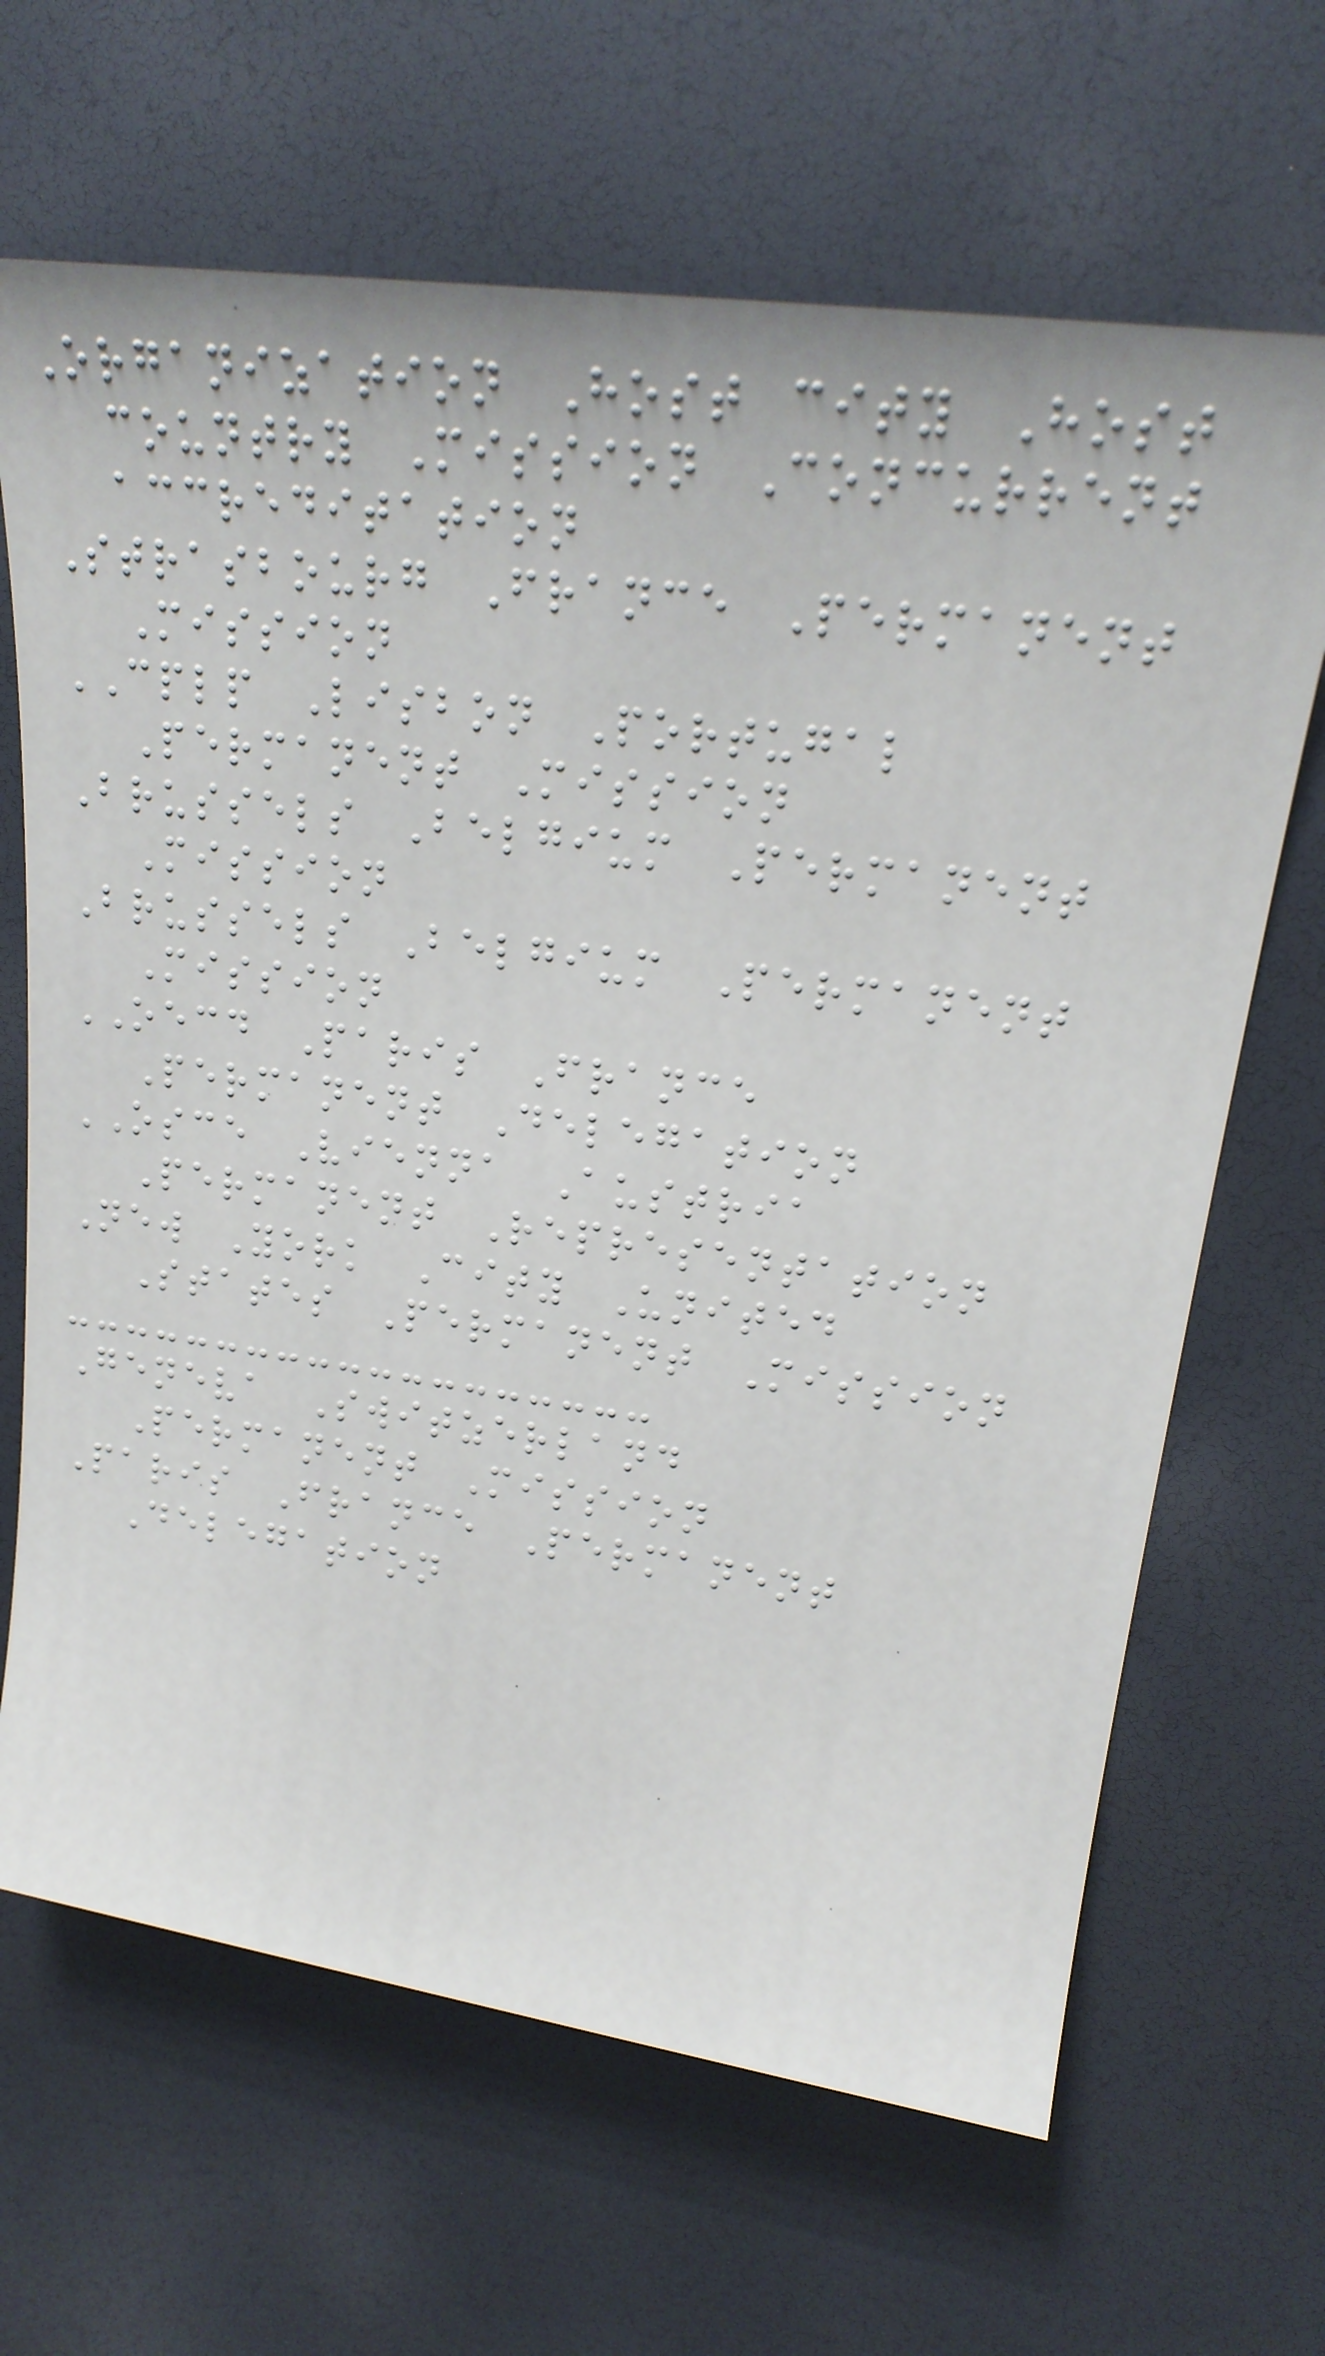Organization Host city Host
country Mission Concurrent
accreditation
Strasbourg France Permanent
Mission
CPLP Lisbon Portugal
Permanent Mission
Brussels Belgium Permanent
Mission
Brussels Belgium Permanent
Mission
OECD Paris France
Permanent Delegation
OSCE Vienna Austria
Permanent Representation
New York City United
States Permanent Mission
Geneva Switzerland
Permanent Mission
Paris France Permanent
Delegation
